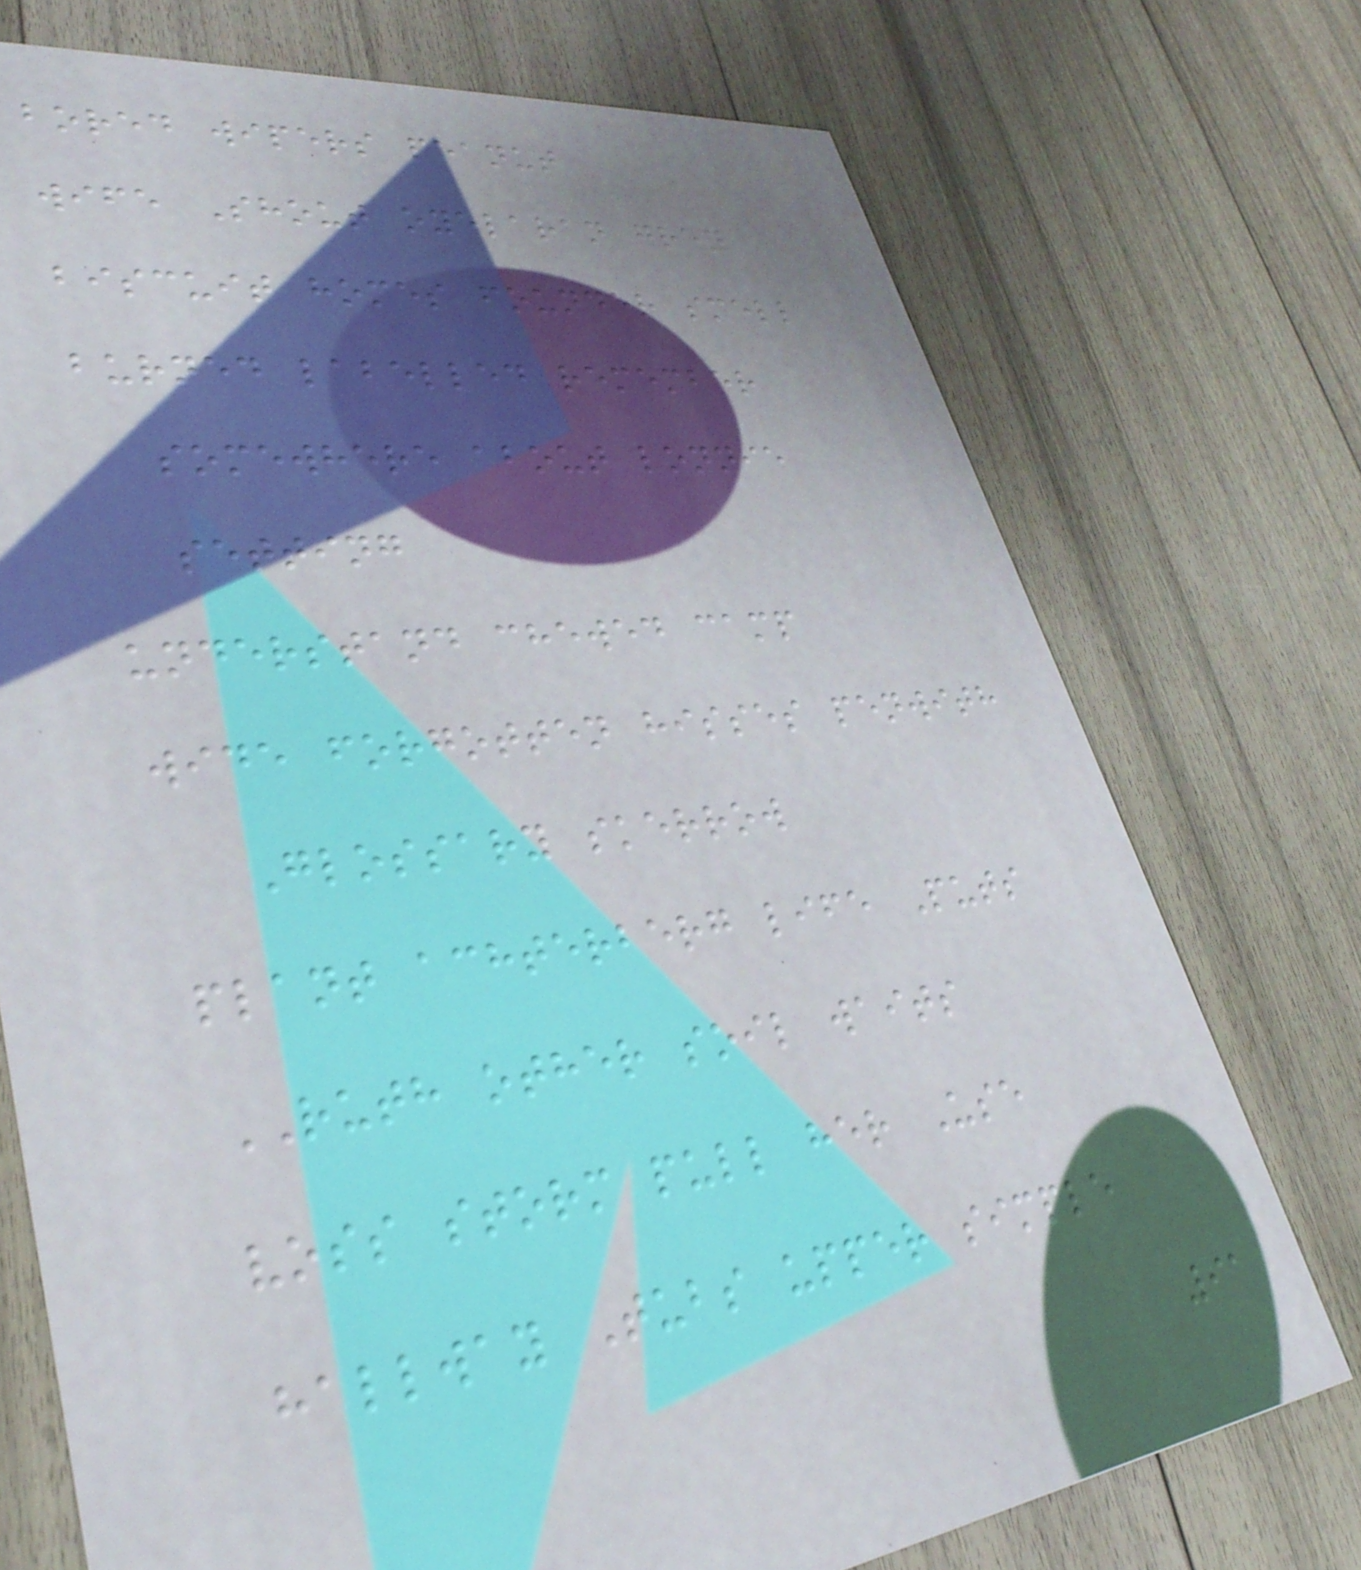bored wipers peanut
wife Shout oyelaran grey
biscuit homes founder smell
burned labelled remember
somewhere about lonnie
setting
understand chewed camp
wide forgotten hisses penwith
Glossary skerrow
plant achterberg life Puts
RUTH other soil waits
voss storm pull her Use
hallway Tubs upper simple
91
